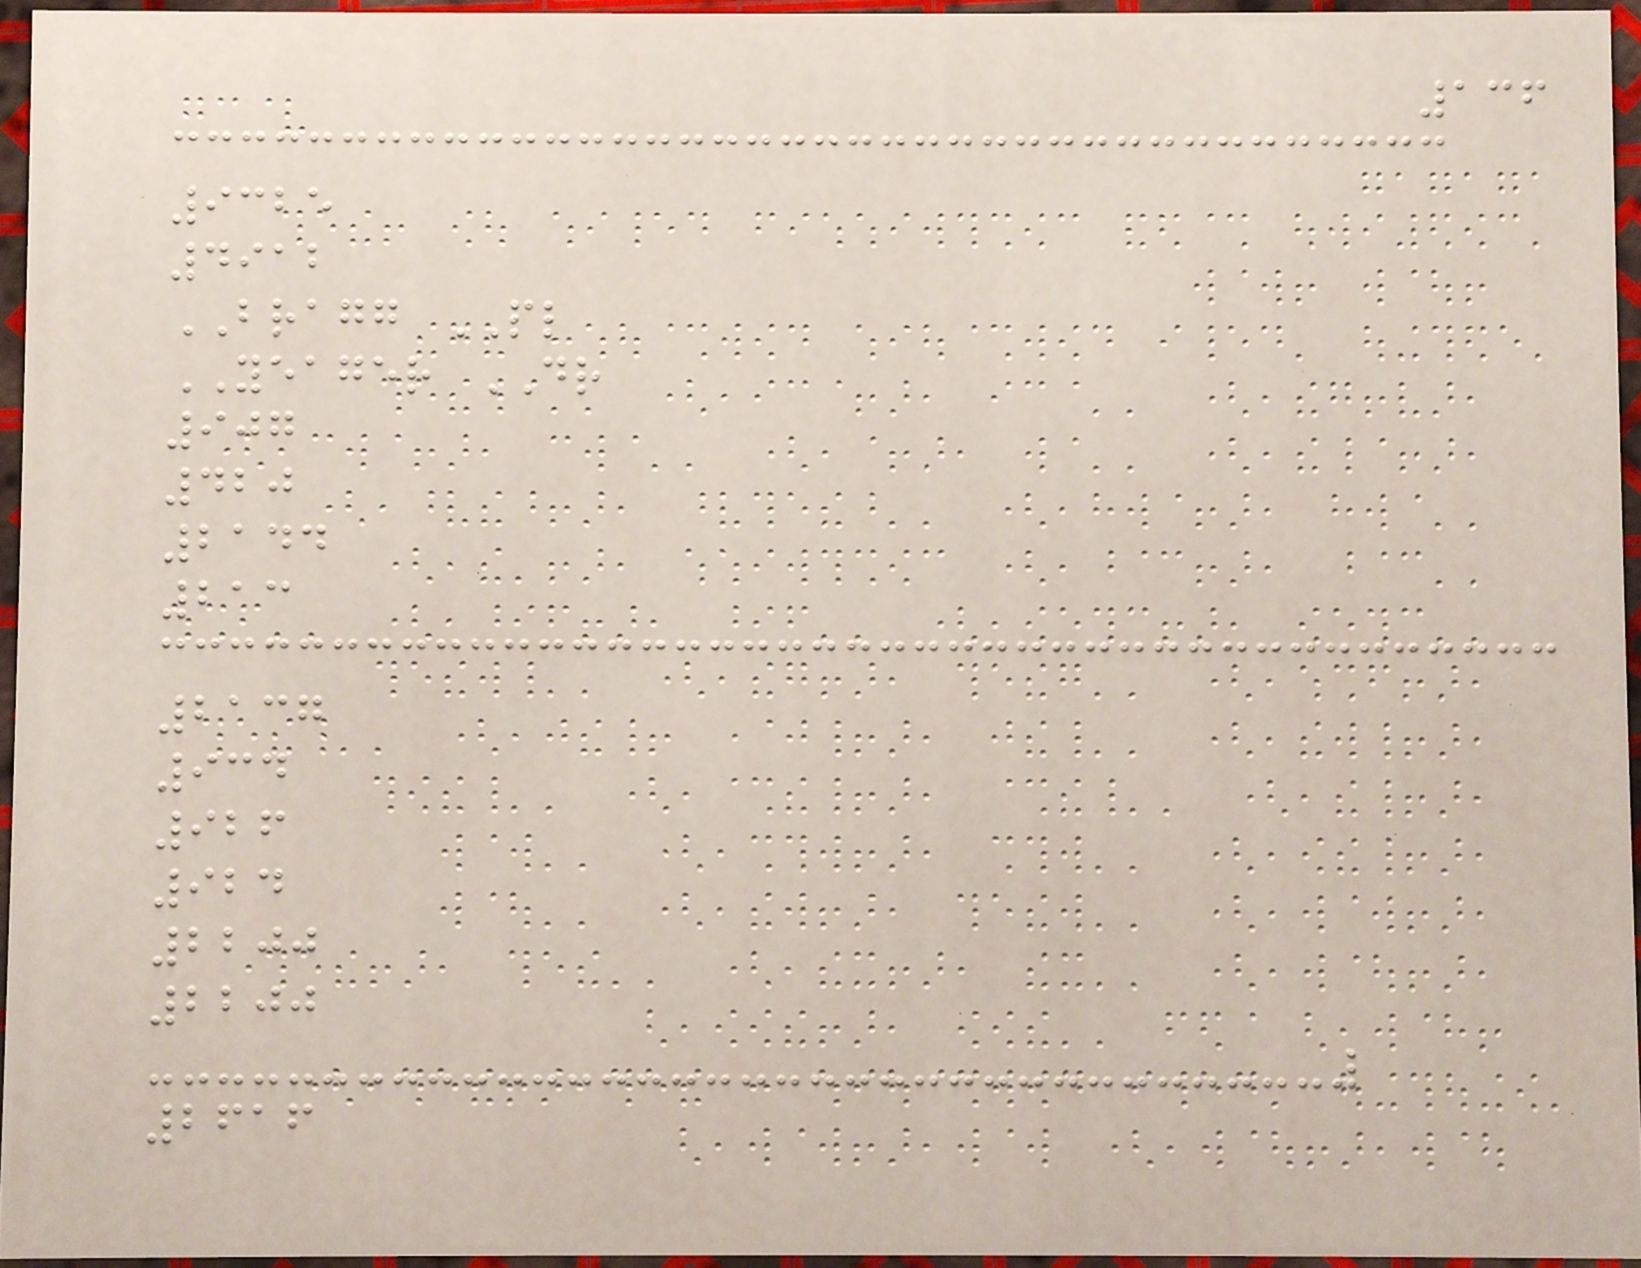136
9325
4912
BRAGG PL
YEAGER DR
907
420
2144
213
2137
934
926
924
2200
2200
2616
